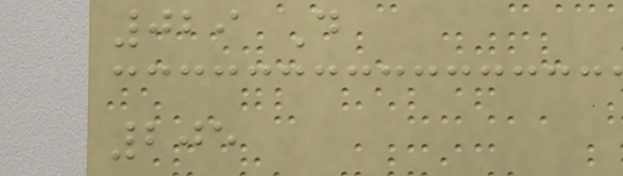029 D
205
